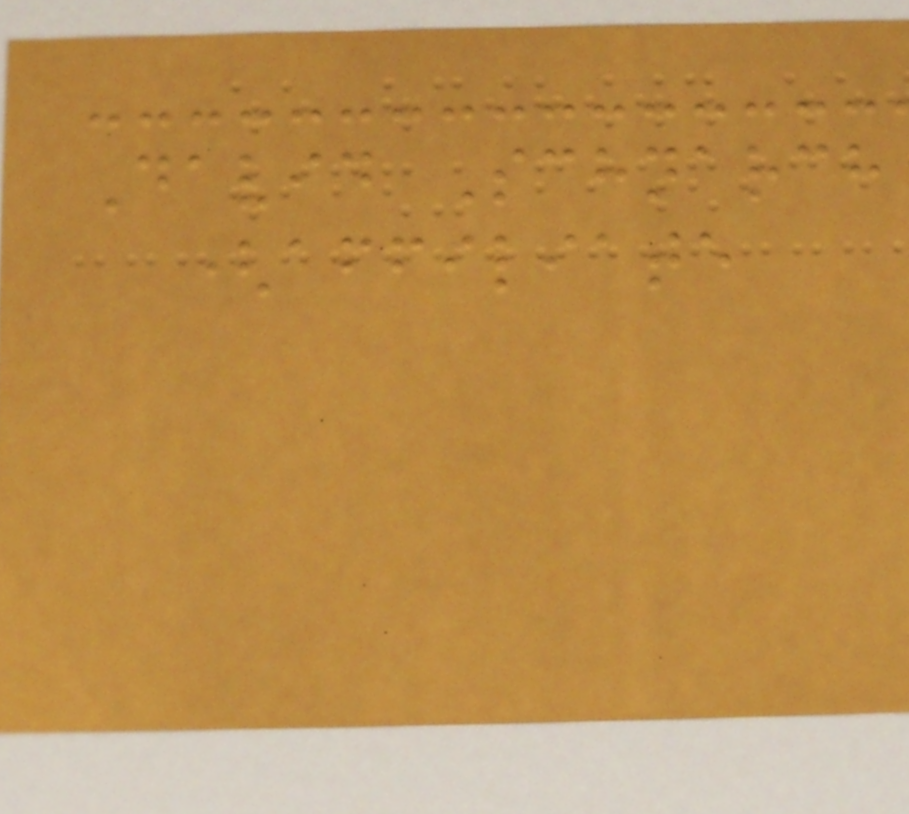David Schnarch
(affiliate
